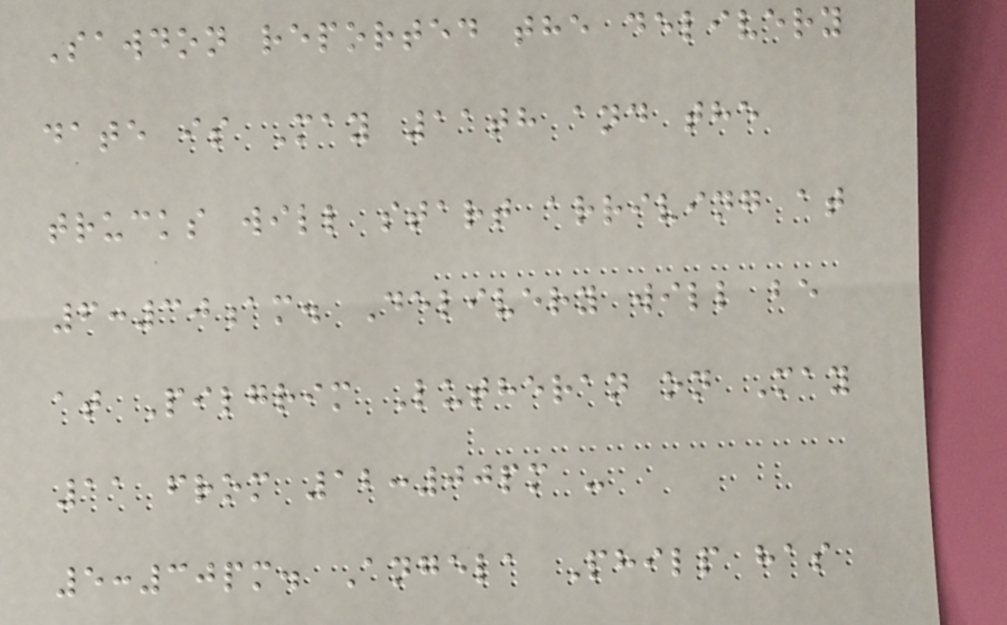Sawdon reported the delivery
date is May 11th and the
trucks will start arriving at
6:30am. Delivery will be
at Pilgrim Lutheran on May
11 from 12:00pm -
5:30pm. Angela Philp has
